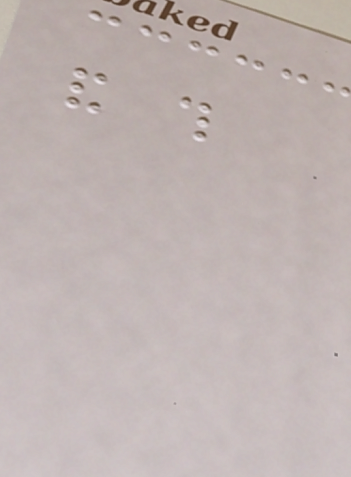and this
